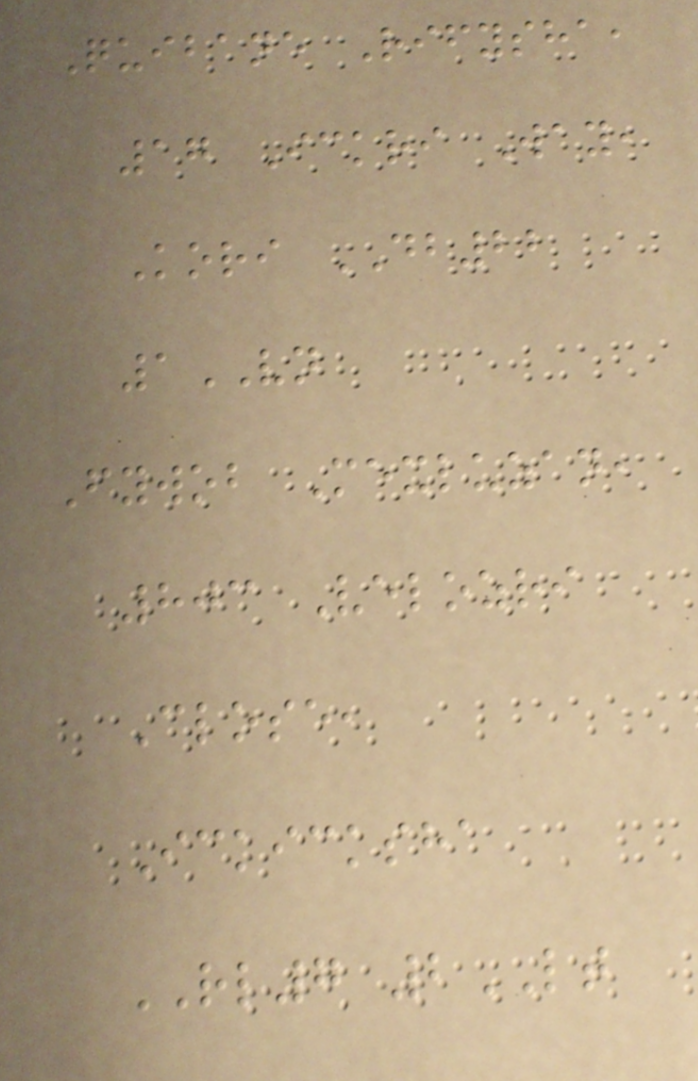Quibane Rifysha,
17 Ickri Way,
Kori DB22
1VN
Fywob Mexluzan,
803 Velozri
Close,
Ickicksha
RL7 2LT
